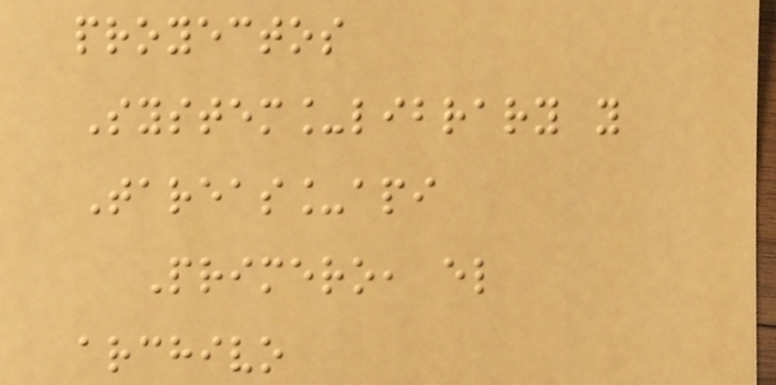proyectos
System_library y
Tareas_api
Primero, el
archivo
